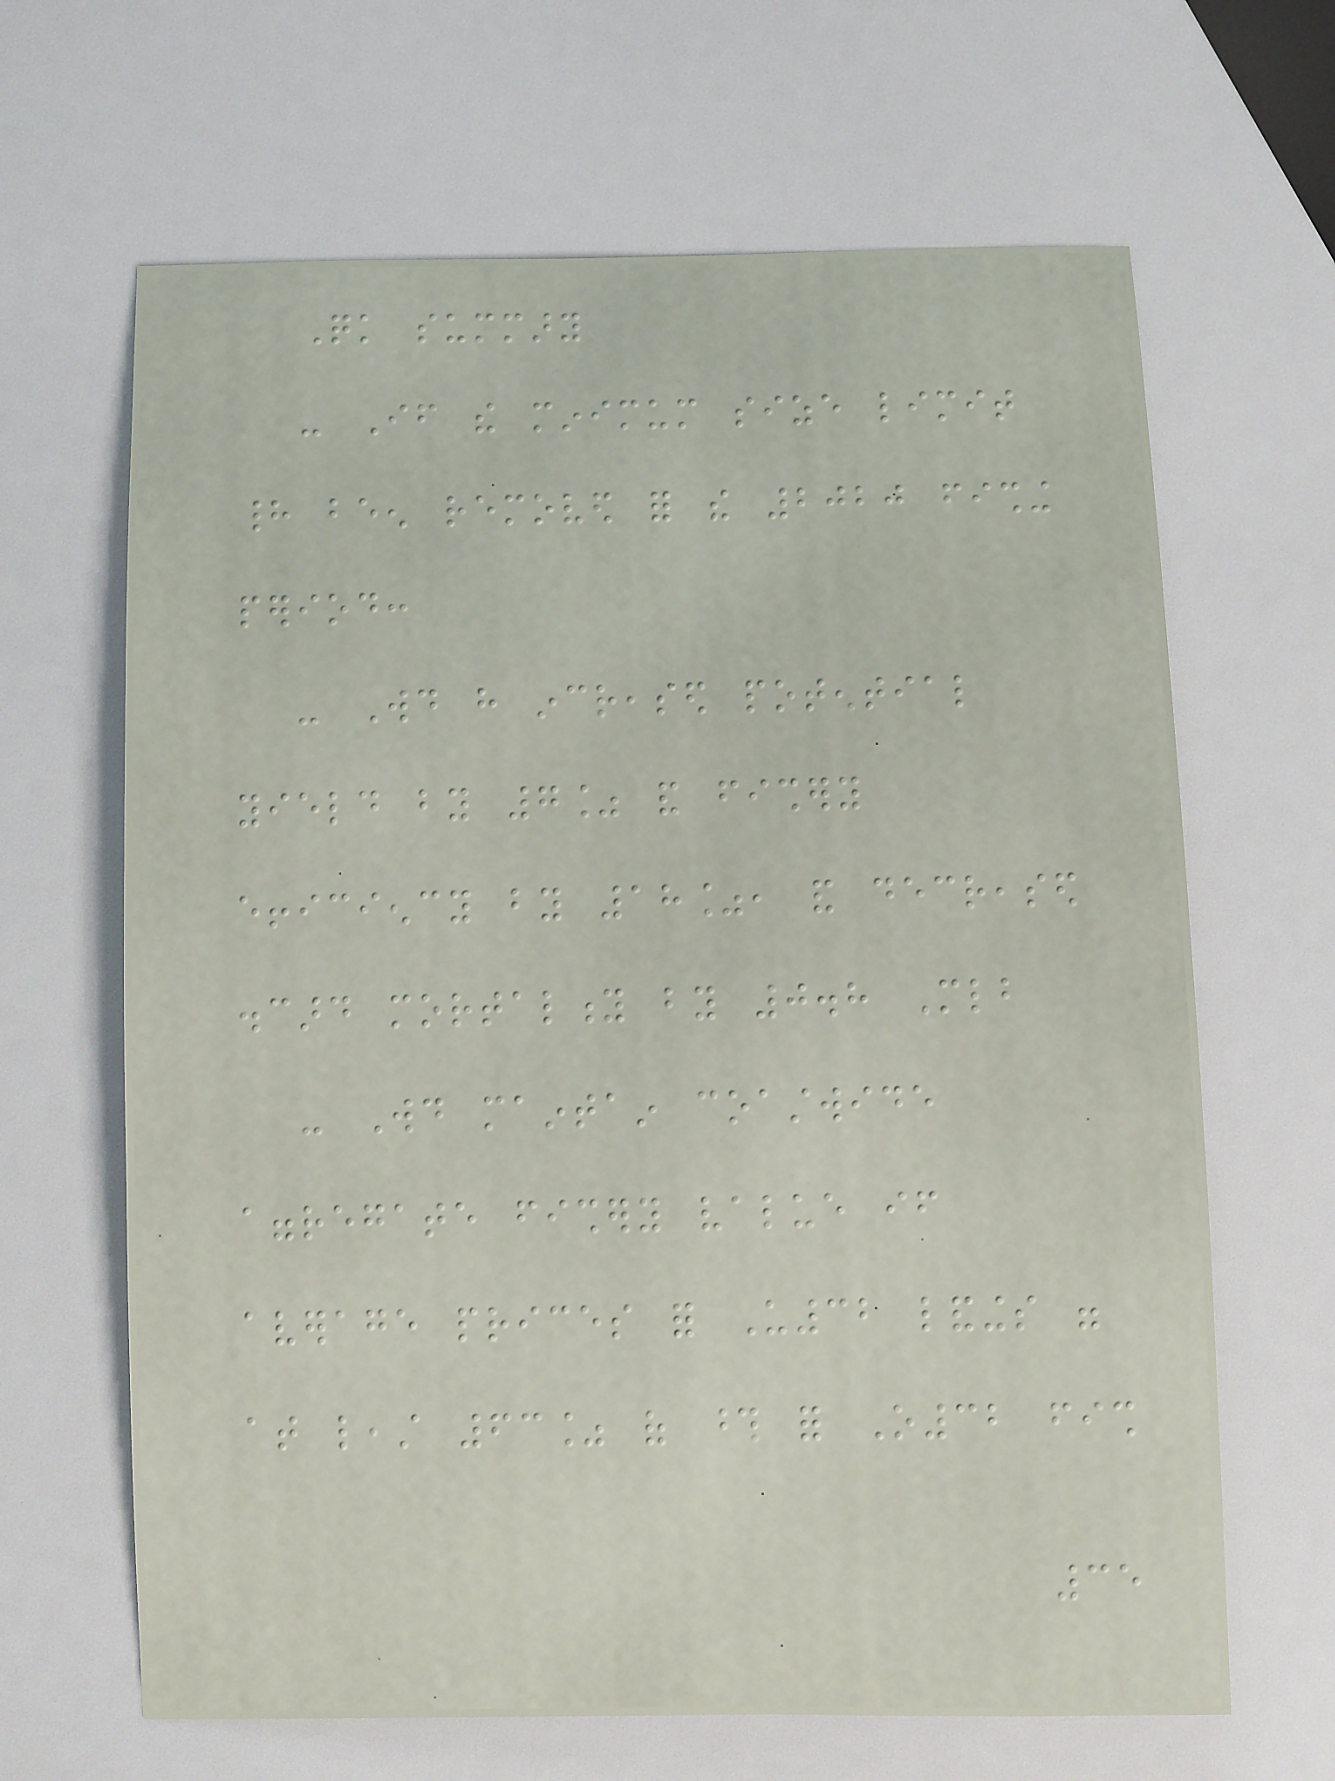Quick summary
- If the minimum size limit
had been removed for the 2020 fishing
period:
- Would have increased potential
yield by 7% and fishery
efficiency by 18%, and decreased
discard mortality by 0.8 Mlb
- Would maintain coastwide
aggregate fishery value if
average prices for U32 landings were
at least 63% of those for O32 fish
35
